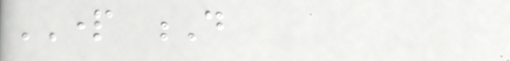PART D
